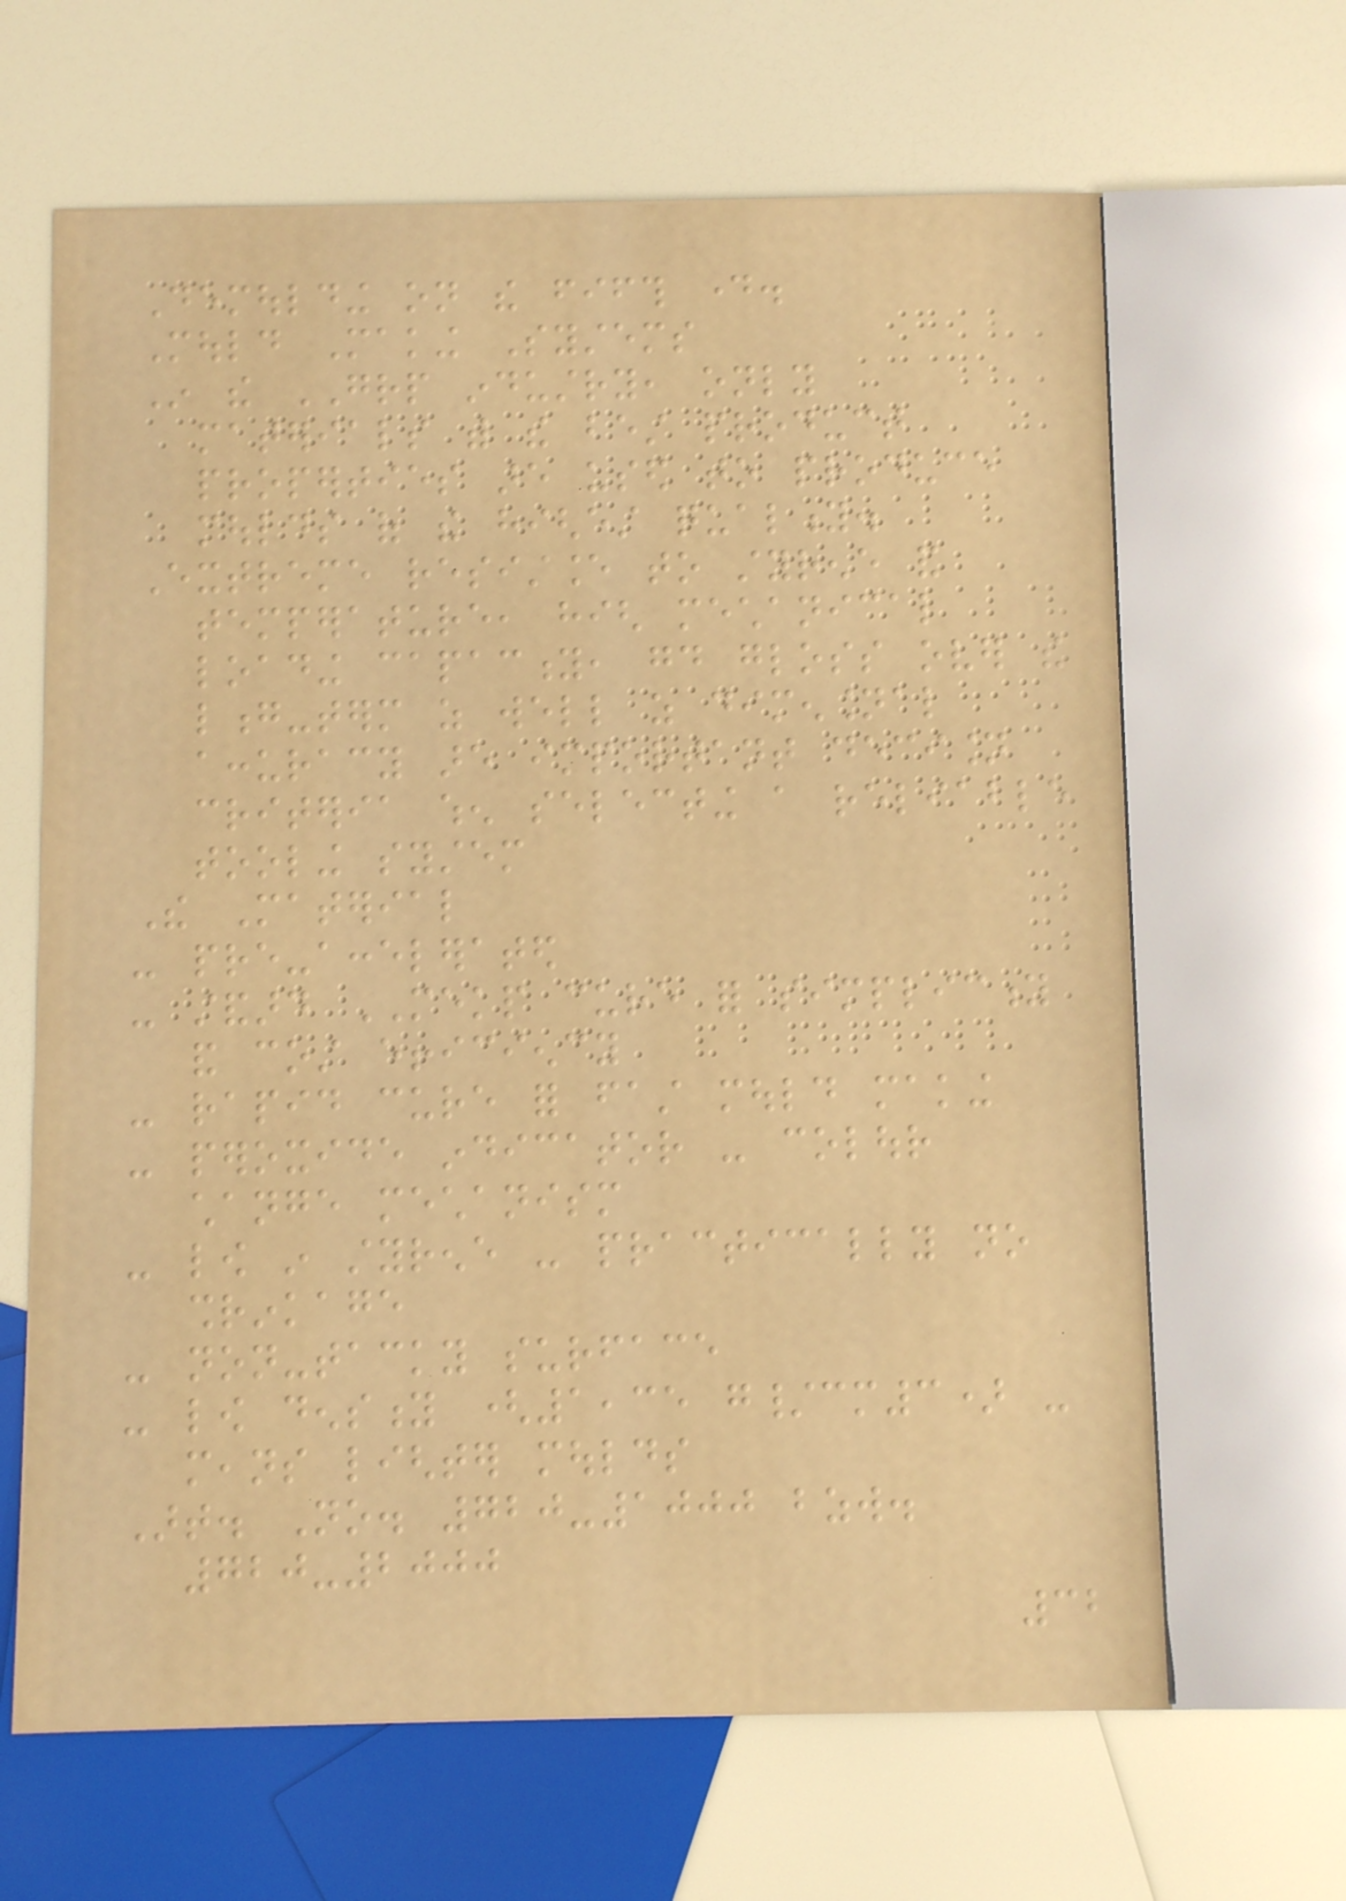Demoulding on the fifth day.
Mould Making Systems
In the GRP industry, only
materials with the best product
properties are used to produce
moulds of the highest quality.
Extreme resistance to styrene and
temperature, high mechanical
loading capacity, good gloss over the
long-term as well as dimensional
accuracy are important decision
criteria when selecting a reliable
tooling system
The Material
- pre-accelerated
- standard MEKP cure for simplicity
and cost efficiency
- rapid cure for fast mould making
- peroxide indicator - colour
change mechanism
- low in styrene - practically no
shrinkage
- non-tacky surface
- low density (1,35 g/cm3) -
means lighter moulds
Art. No. 720-1000 bzw.
720-2000
32
